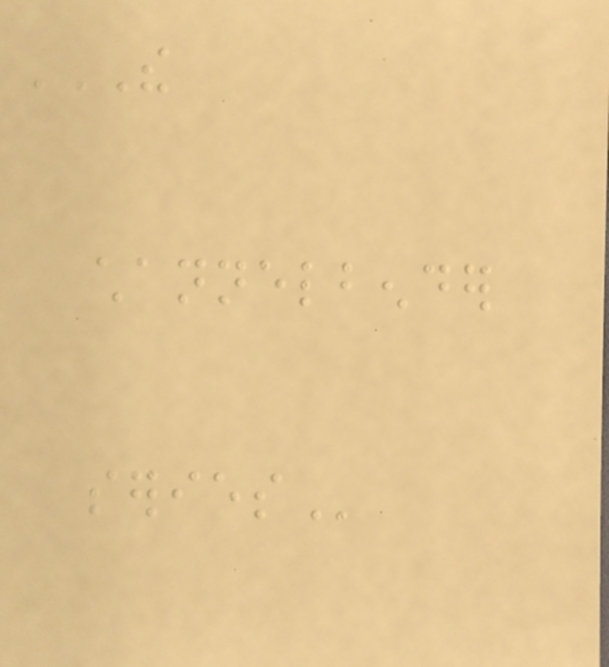THE
CHANNELBENDER
SERIES
